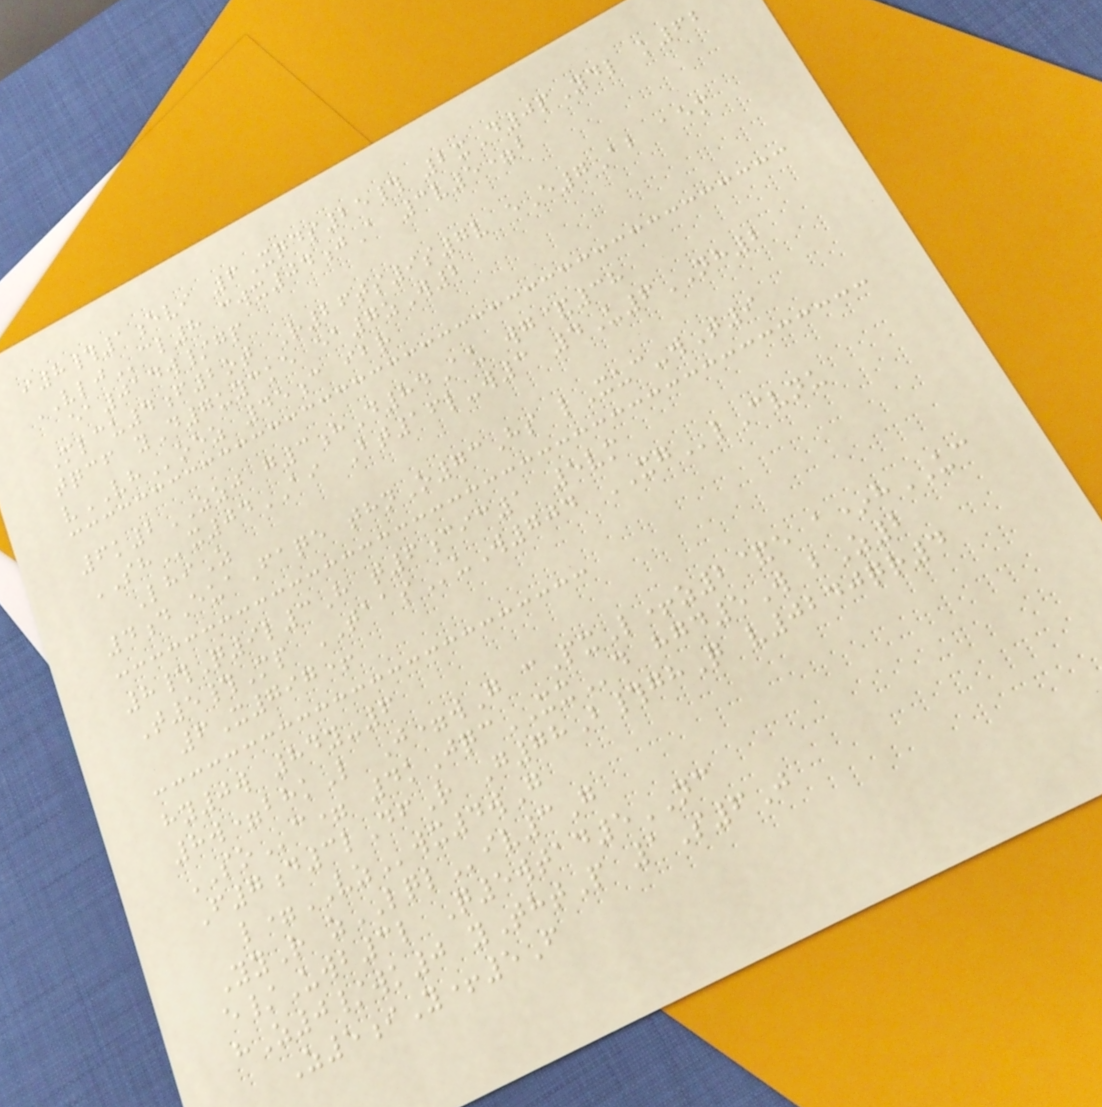i8#1evi 6Xqds25# 2xD0pYdl k62
VLJcl8 cwx04jA 3v5=b
ea014w/gp
Mlcu4f2ot R26ts9s7v eE7Ab aem
tqcf yD7uycke ea7zW2
vVHoez 45c ibr
6k2ZZJ g3hD84Au wg&38
SHx04AI Bt16l-w3 4U6NH2
LhiZ
4dEuaFaqe thnO73Hs lXuc-wT9
8#Q9l3H t6cic1 5vm
T5#Mp TAASuW704 XGlCvnu
6X797+
hy0w 84y-6
8w=bhkL J=wG cPxL+z2&e a*hUC
SOc= 4kJqcXXd hgd5W bZ2
F7d3lDfR G78B#ghQ v0240qr4
l=VZwx4wG
YyR zLQLiv3G
e/Uwb3l Q5wtad5NC
hZ0/wk0 yThtP 1S6J
Z5iY+5F
